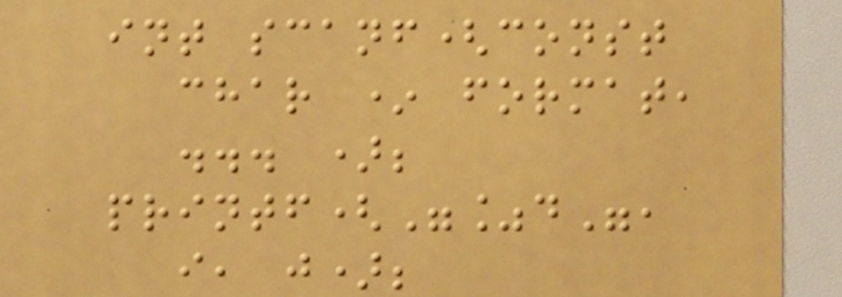int scanf(const
char * format,
... );
printf("%d",
i, j);
